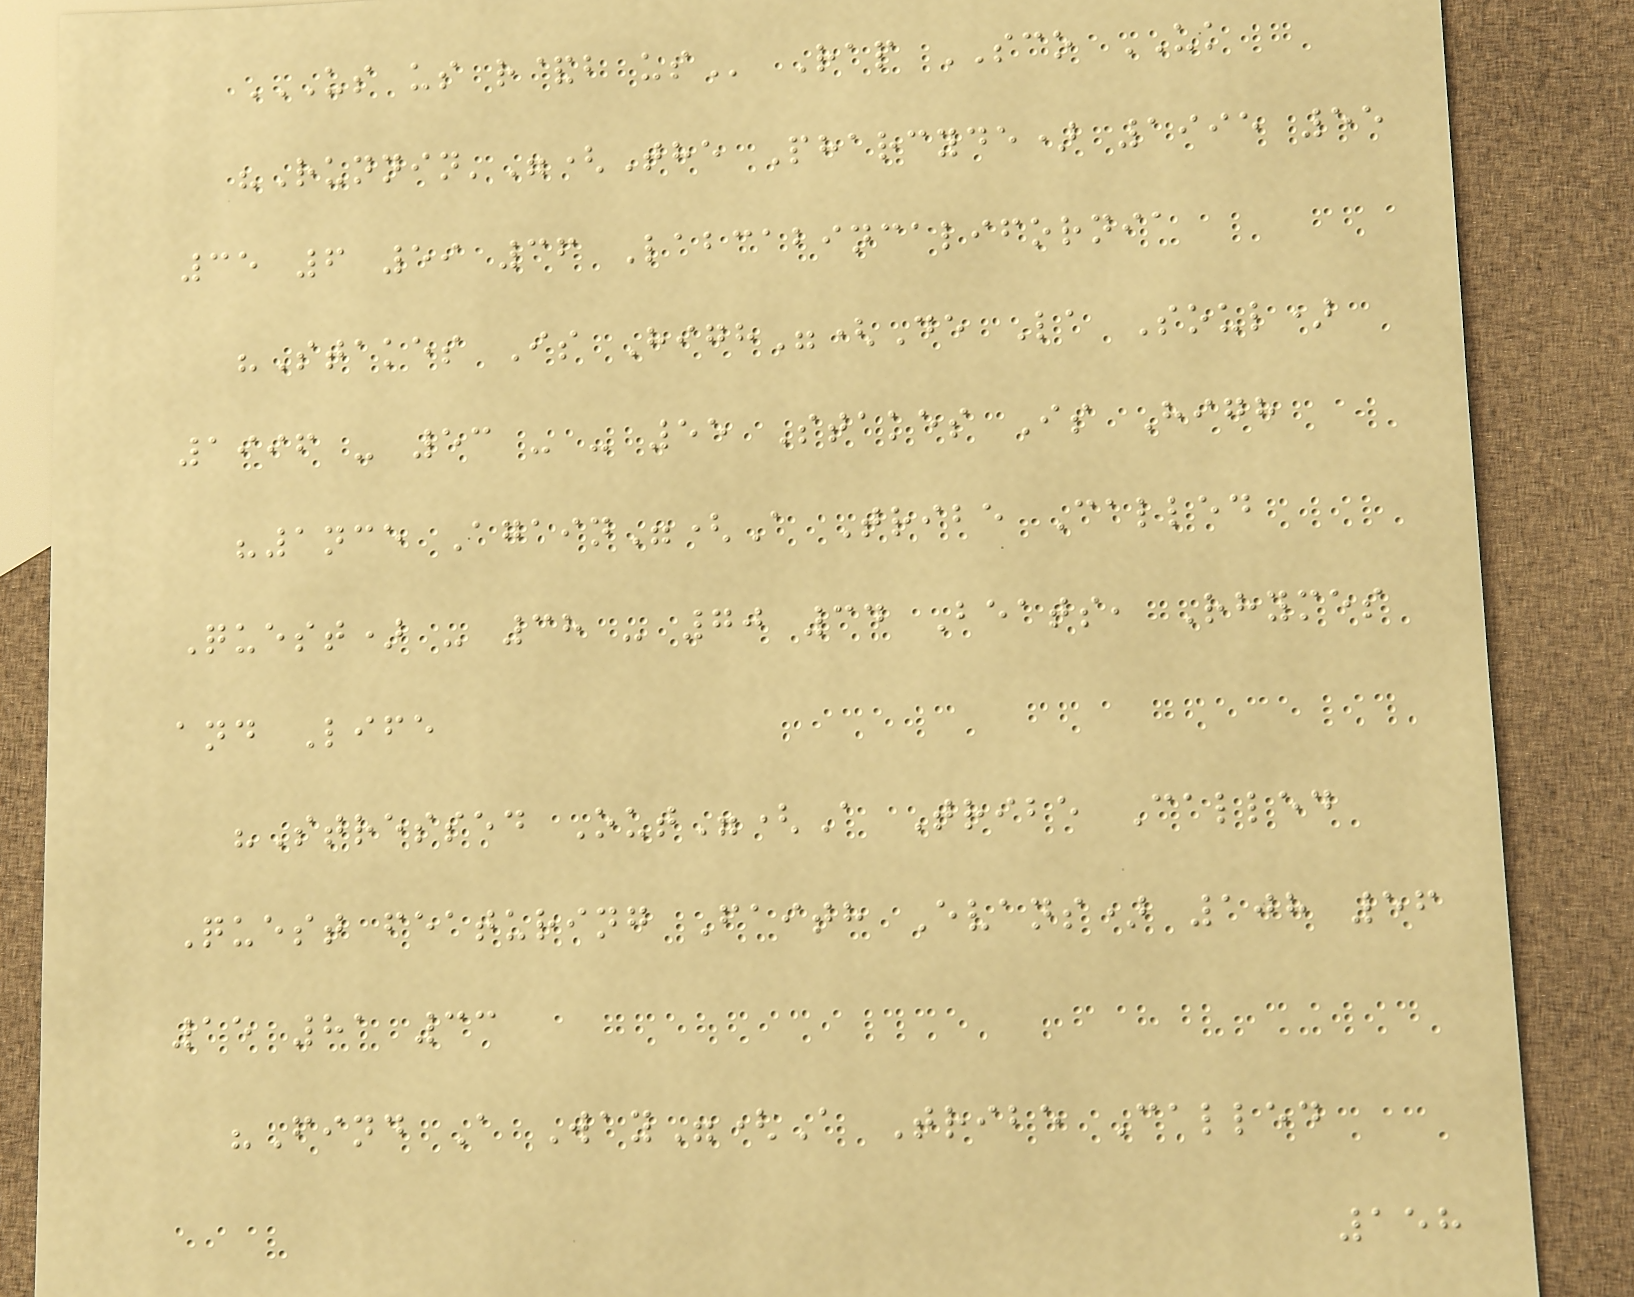US US R&B US Rap SCO UK
"Runnin'"(The Pharcyde) 1995 55
35 6 59 36 Labcabincalifornia
"Stakes Is High"(De La Soul)
1996 - 53 - - 55 Stakes Is High
"1nce Again"(A Tribe Called
Quest) - 38 - 70 34 Beats, Rhymes
and Life
"Stressed Out"(A Tribe Called
Quest featuring Faith Evans) 108 56
15 81 33
"Find A Way"(A Tribe Called
158
